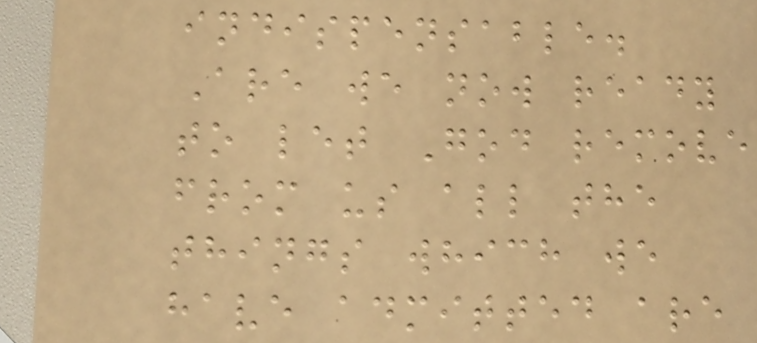indispensable.
Are we now ready
to let God remove
from us all the
things which we
have admitted are
